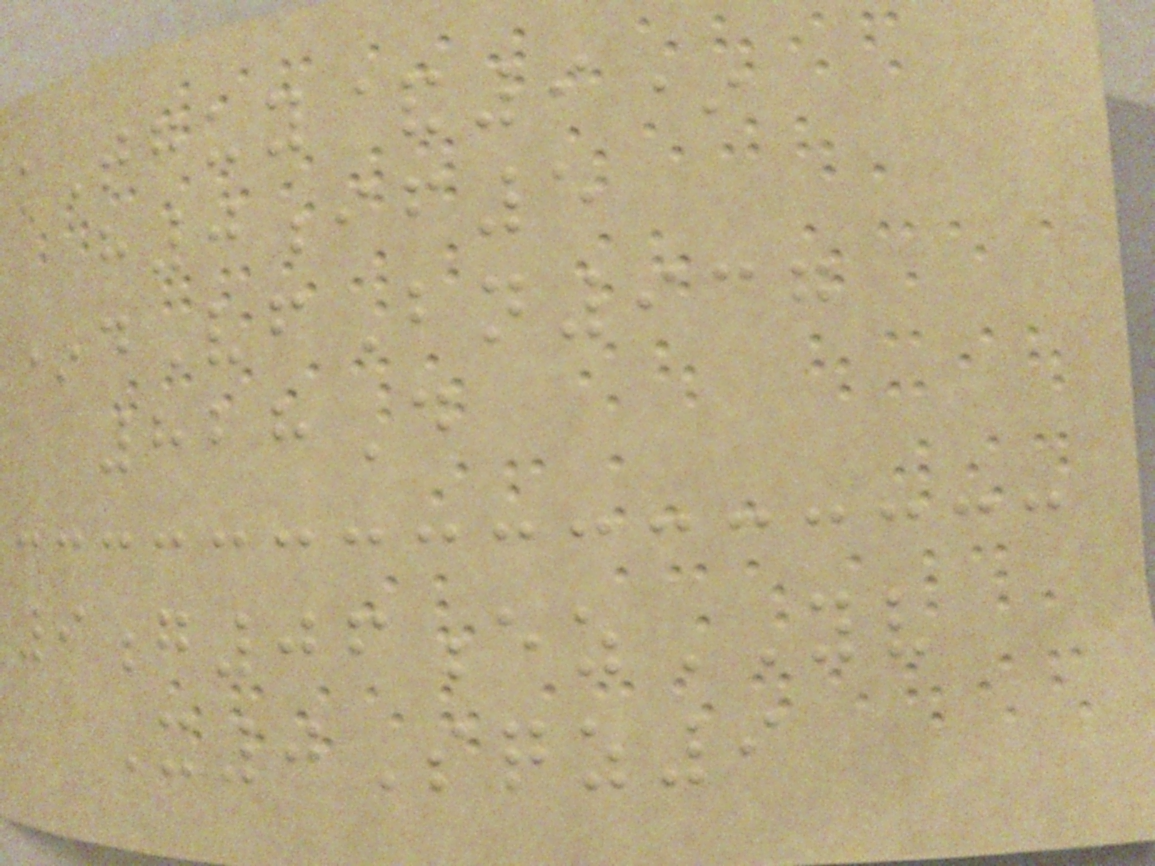kTguy&9*
h0if5
*dVfBn937
828D
9g06ezYV
X0Sqz9
